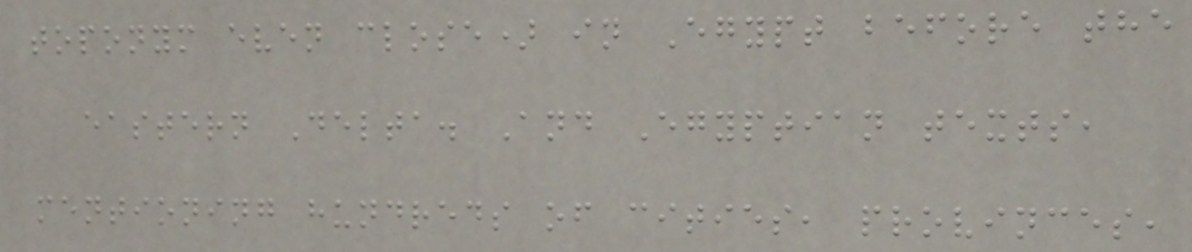toponym even close) in Egypt before the
eastern Delta. And Egyptian texts,
mentioning hundreds of cities, provinces,
